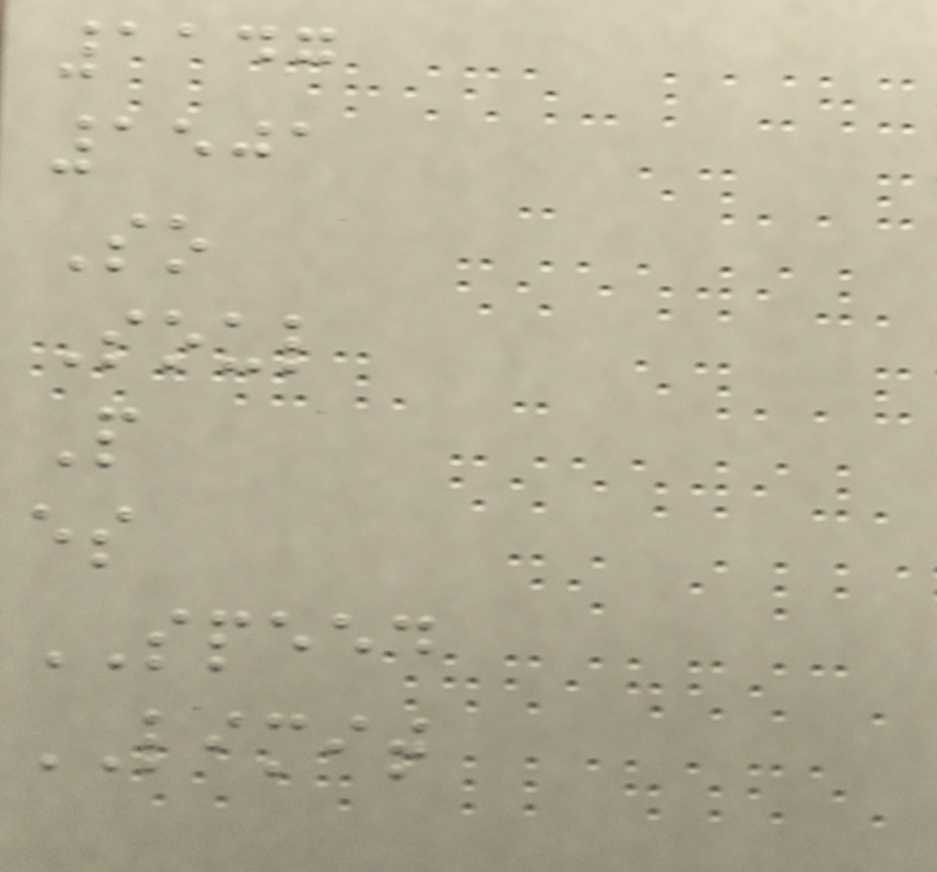1147
1501
So
Soul
P
es
SPEED
LIMIT
